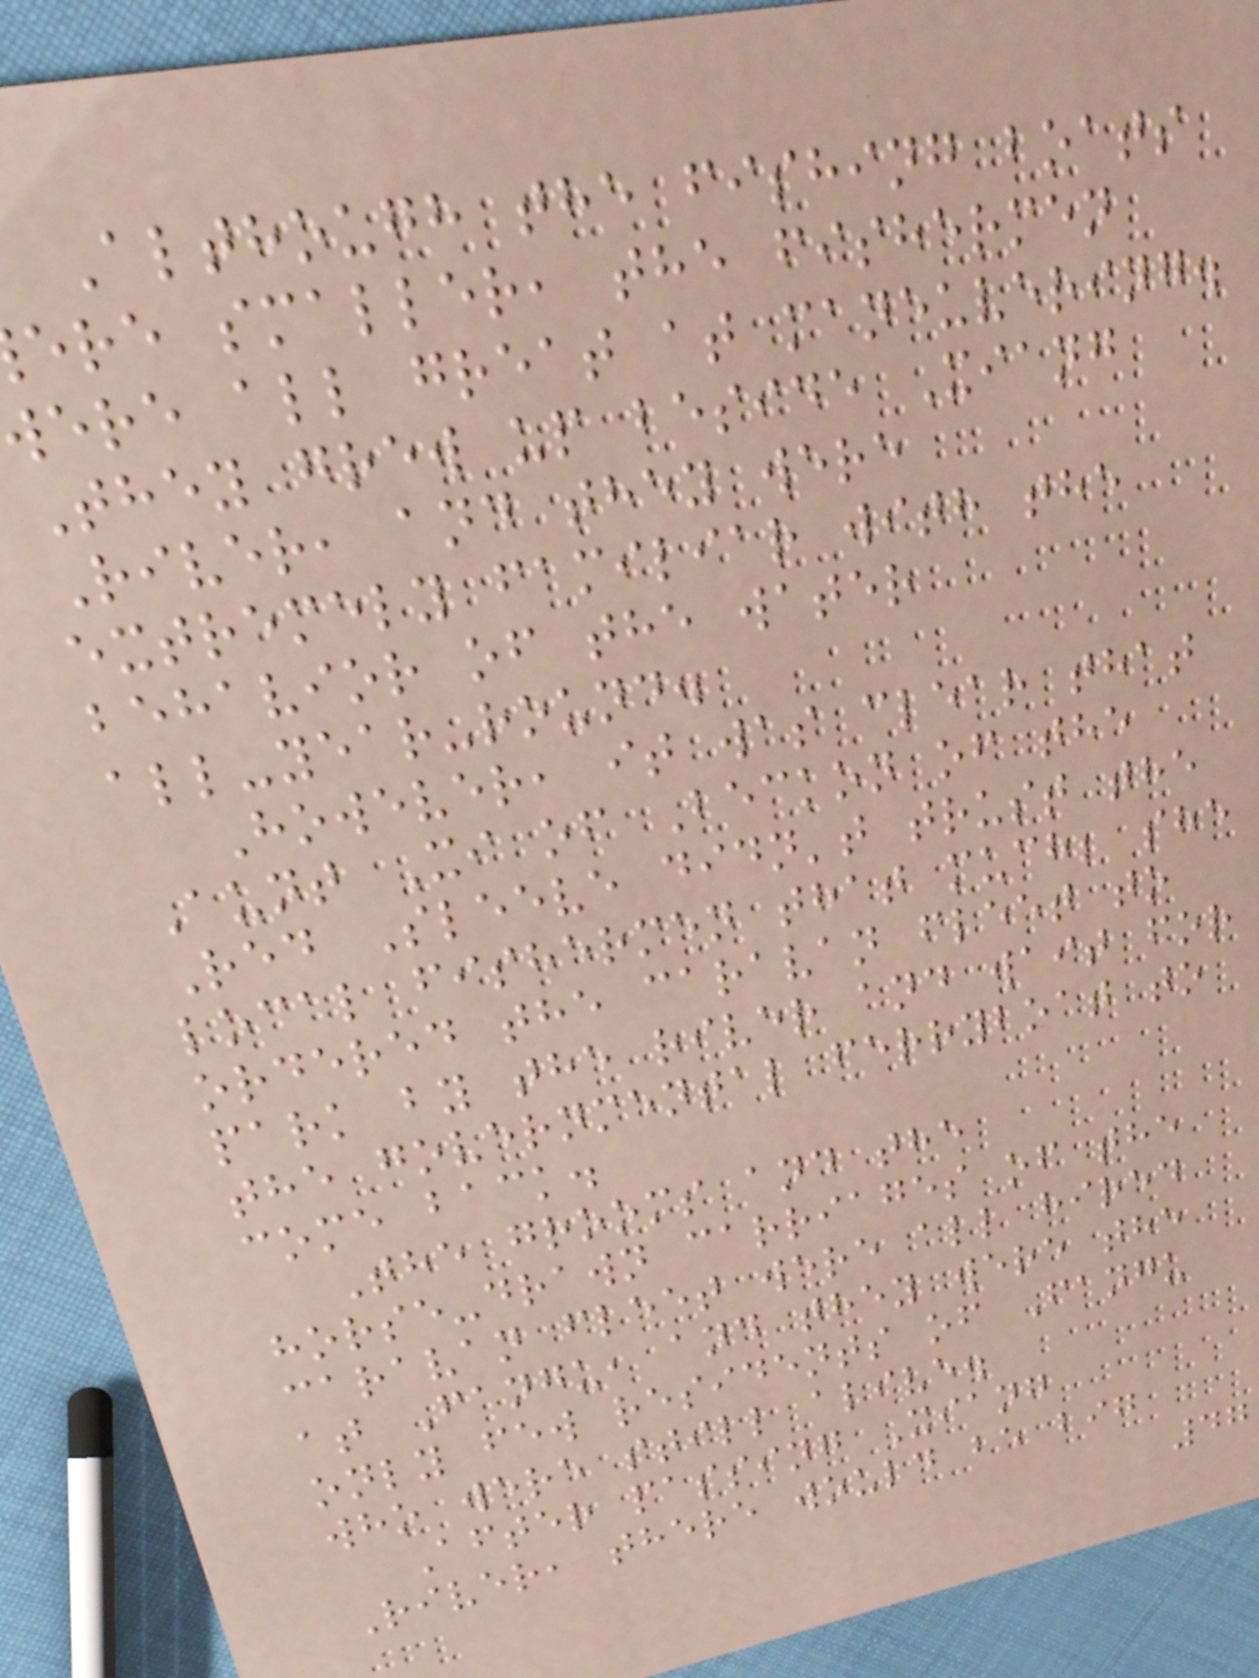Although the fishing boats
ere smaller, the fishermen
ere all great at maneuvering.
They grew up beside Xiang
River, and they were
extremely familiar with the
behavior of the water
all-year-round.
However, it was clear that
Aunt Xi of Beckon of the
Red Sleeve didn't trust the
local fishermen that much; she
ordered the caravan fleet to
park by the river and wait for
the governmental ferryboat to
come back.
The grooms and the
horse-drawn carriages of the
caravan fleet were all hired
at Fangu, and they were the
only few residents of Fangu
who were still alive.
After passing Xiang
River, there would be big
47
